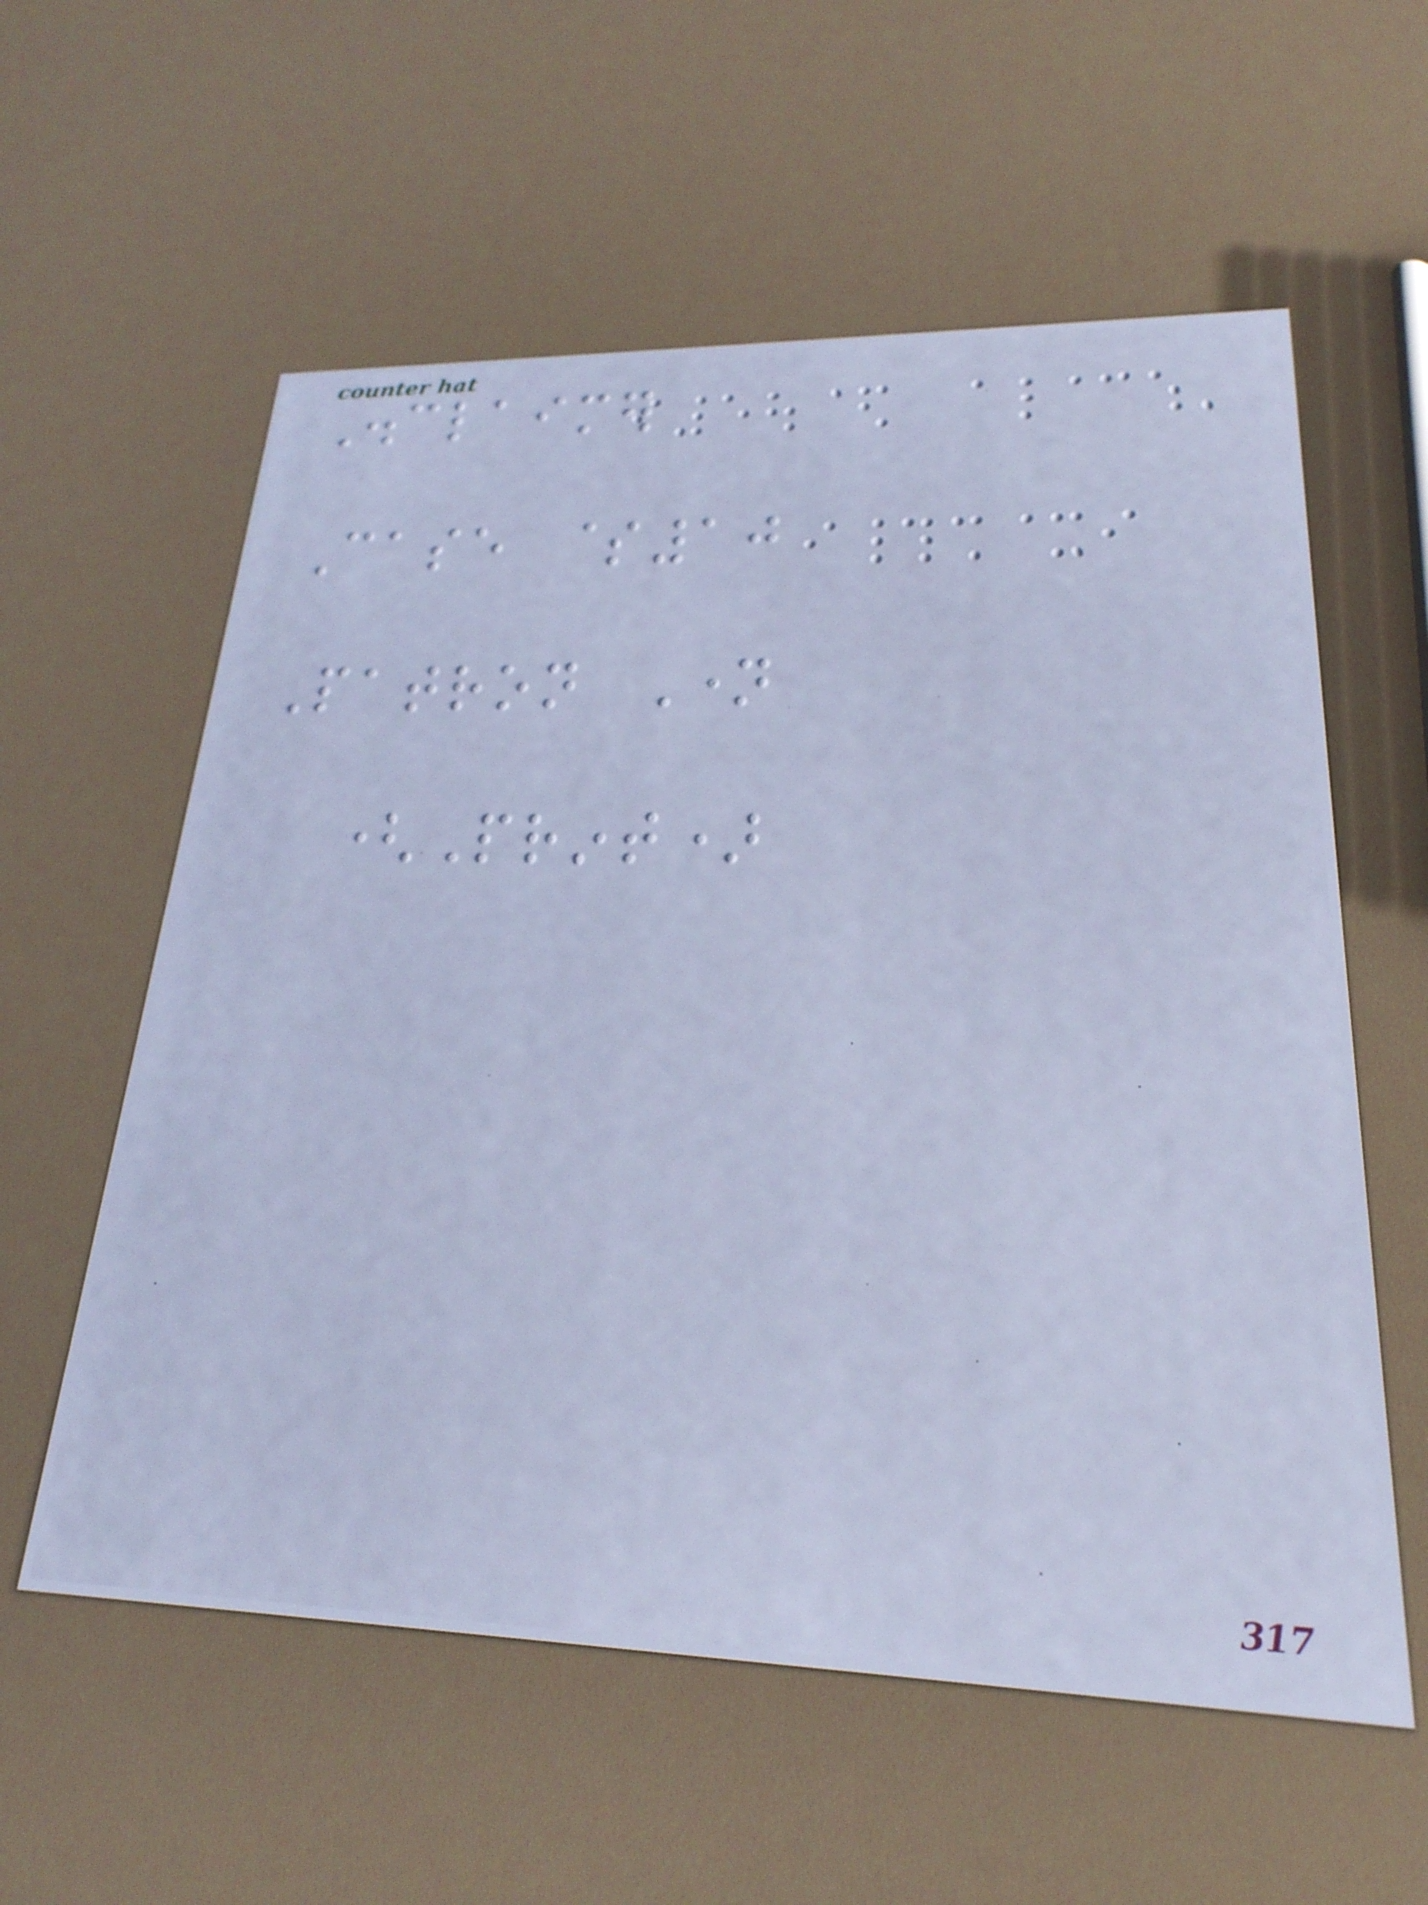Disclaimer
Case $10
Patron Name
(Print)
